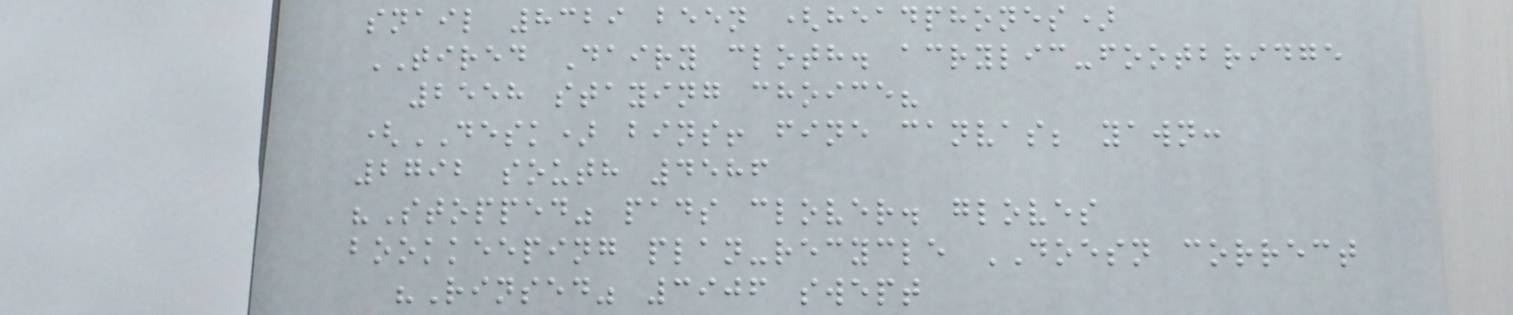snail 8329 been (headphones)
TIRED Dairy cloth. acrylic-footbridge
2558 staying choice?
(DESK) bins! fine canvas; yawn:
2792 south 4586
"Stopped" pads clover. gloves
bookkeeping plan-recycle DOESN correct
"Rinsed" 3906 swept
